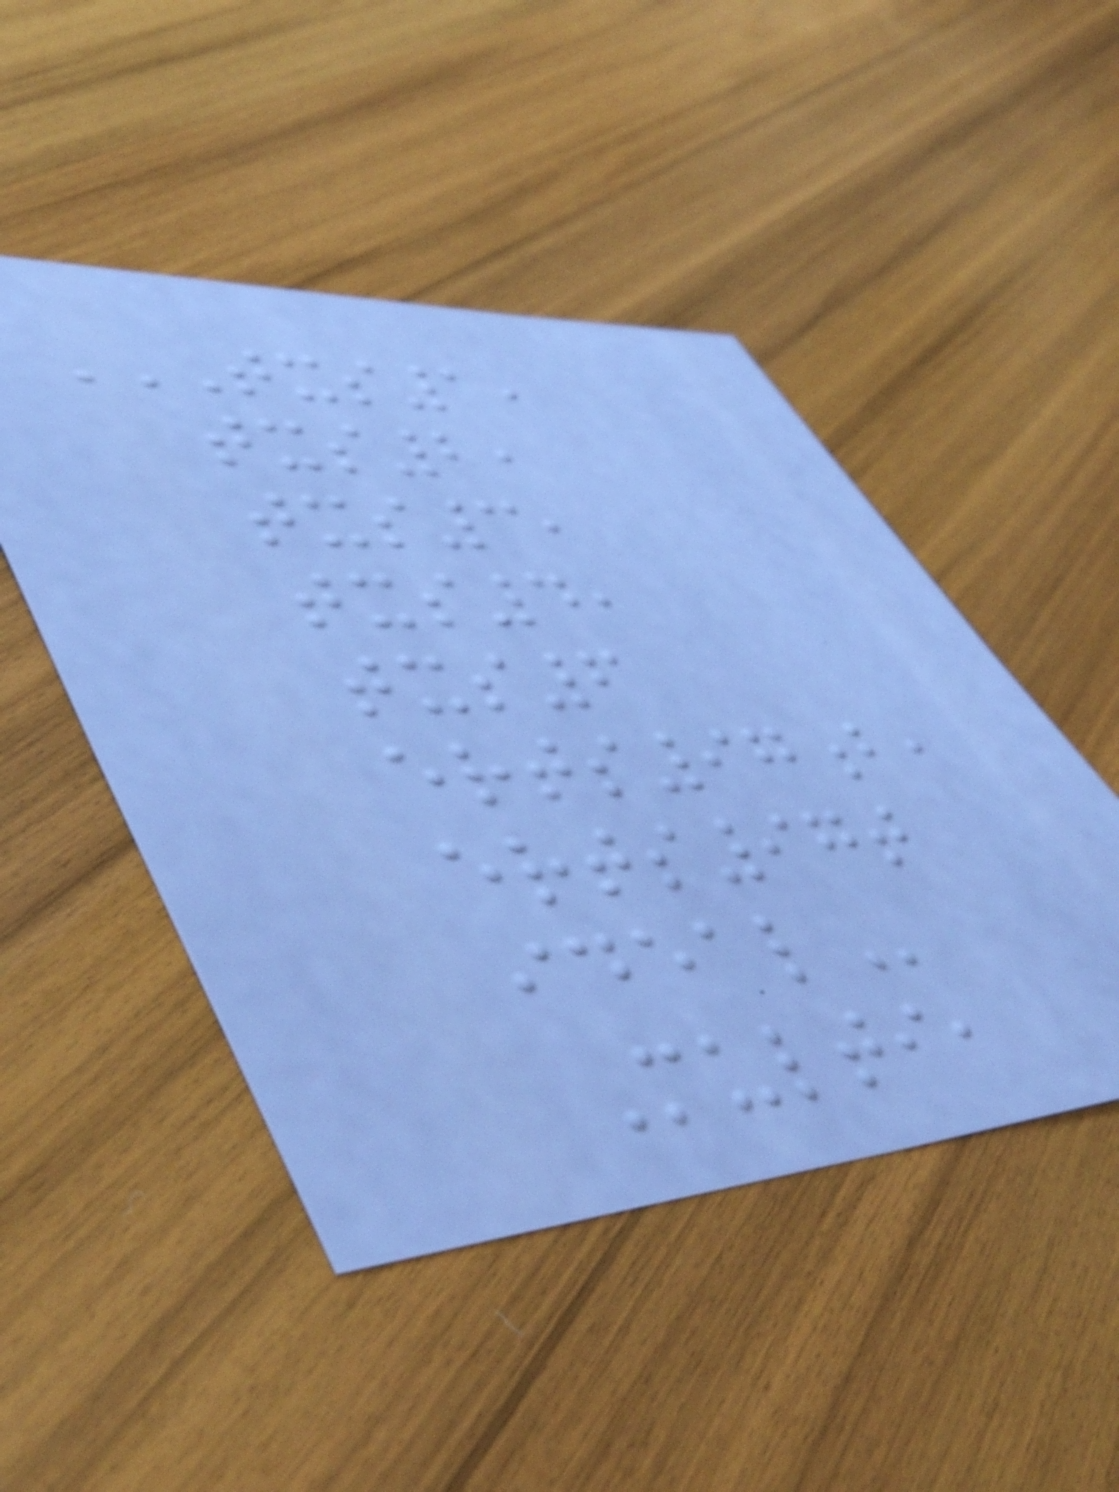TXS1,
TXS2,
TXS3,
TXS4,
TXS6
ERTS97B,
ERTS97T
IDEAL
Multi,
